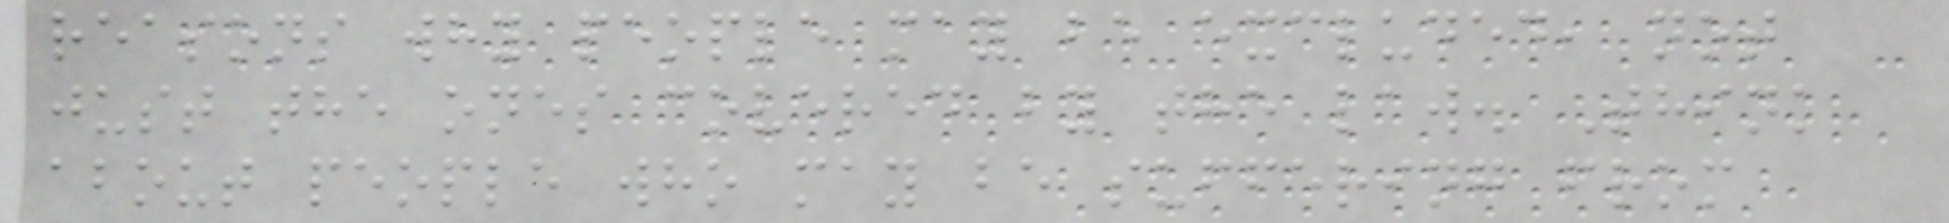reasons why people may be excluded, not
just the ones covered by the law. Think
about people who may be suffering from
